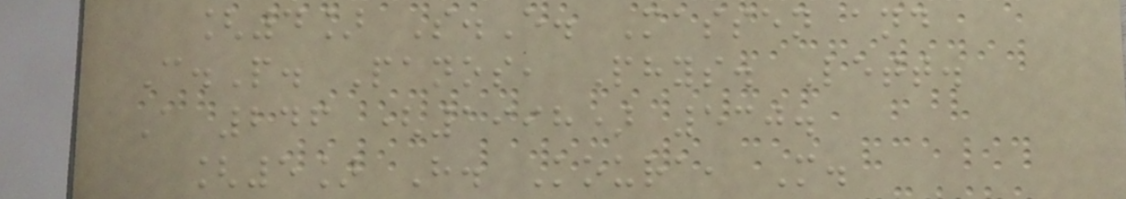[4] S.E. Massen and
C.P. Panos, Phys. Lett.
A 246 (1998) 530.
[5] H. Koura, M.
